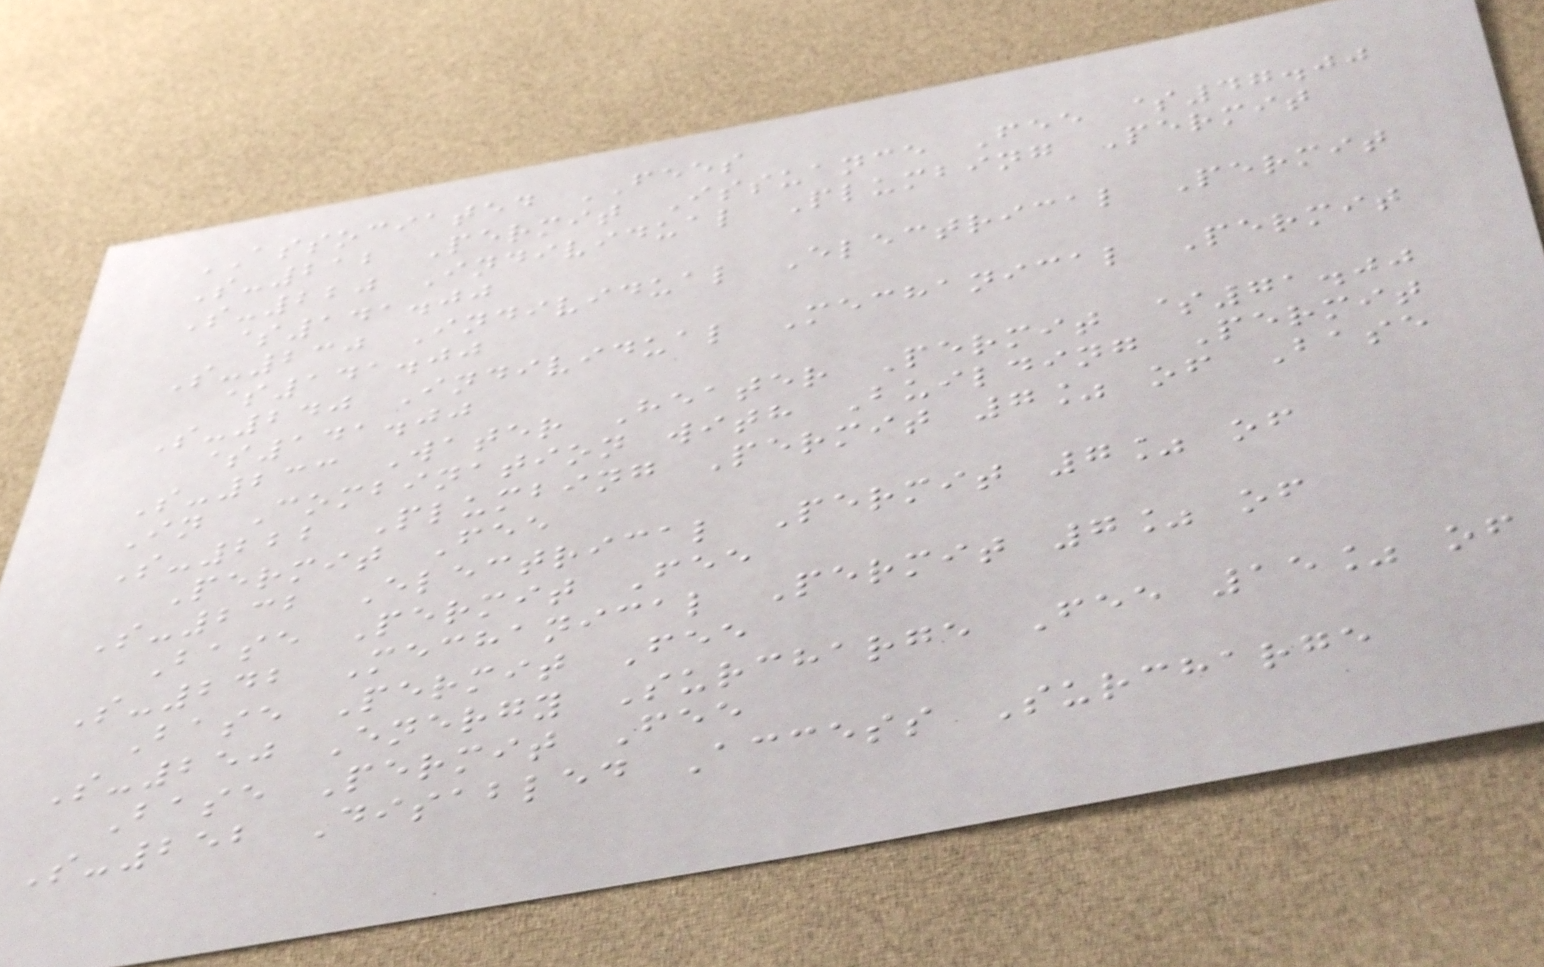ASSOCIATED FEES
S-212 Permit Issuance Fee $47.00
S-220 Individual Plumbing Permit
$141.00
S-230 Individual Electrical Permit
$141.00
S-240 Individual Mechanical Permit
$141.00
S-233 Water Heater Permit $71.00
In Combination with Building Permit
S-222 Plumbing Permit 7% of Base
Permit Fee
S-232 Electrical Permit 7% of
Base Permit Fee
S-242 Mechanical Permit 7% of
Base Permit Fee
S-250 Energy Surcharge Fee 15% of
Base Permit Fee
S-252 Disabled Access Surcharge
